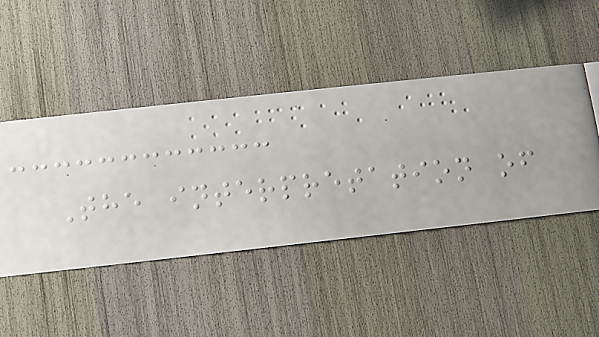The interpretation of
